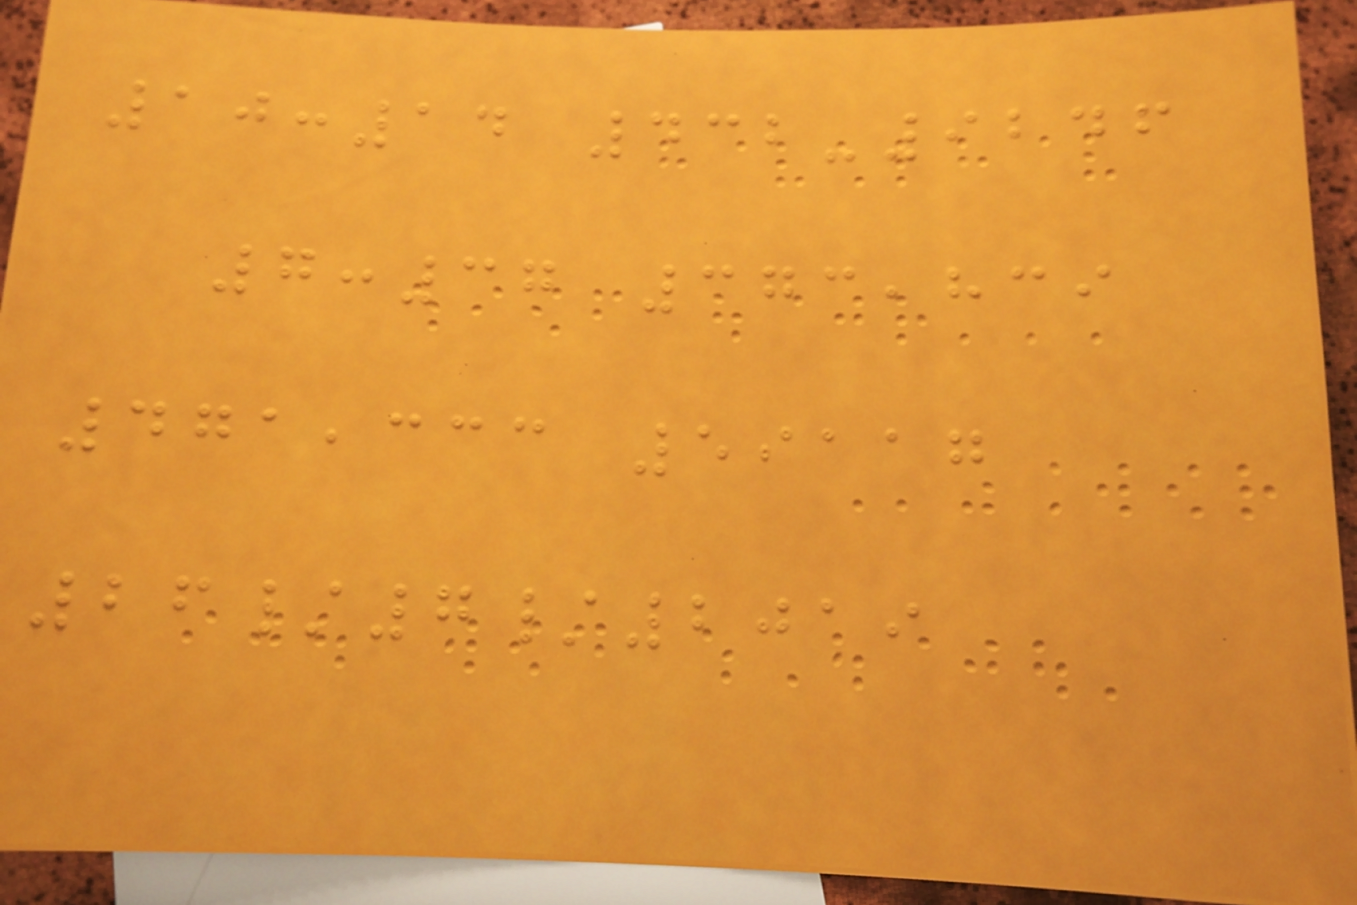10:14 432-9246
7:37 373,839
471,333 59117
26/7/2019
